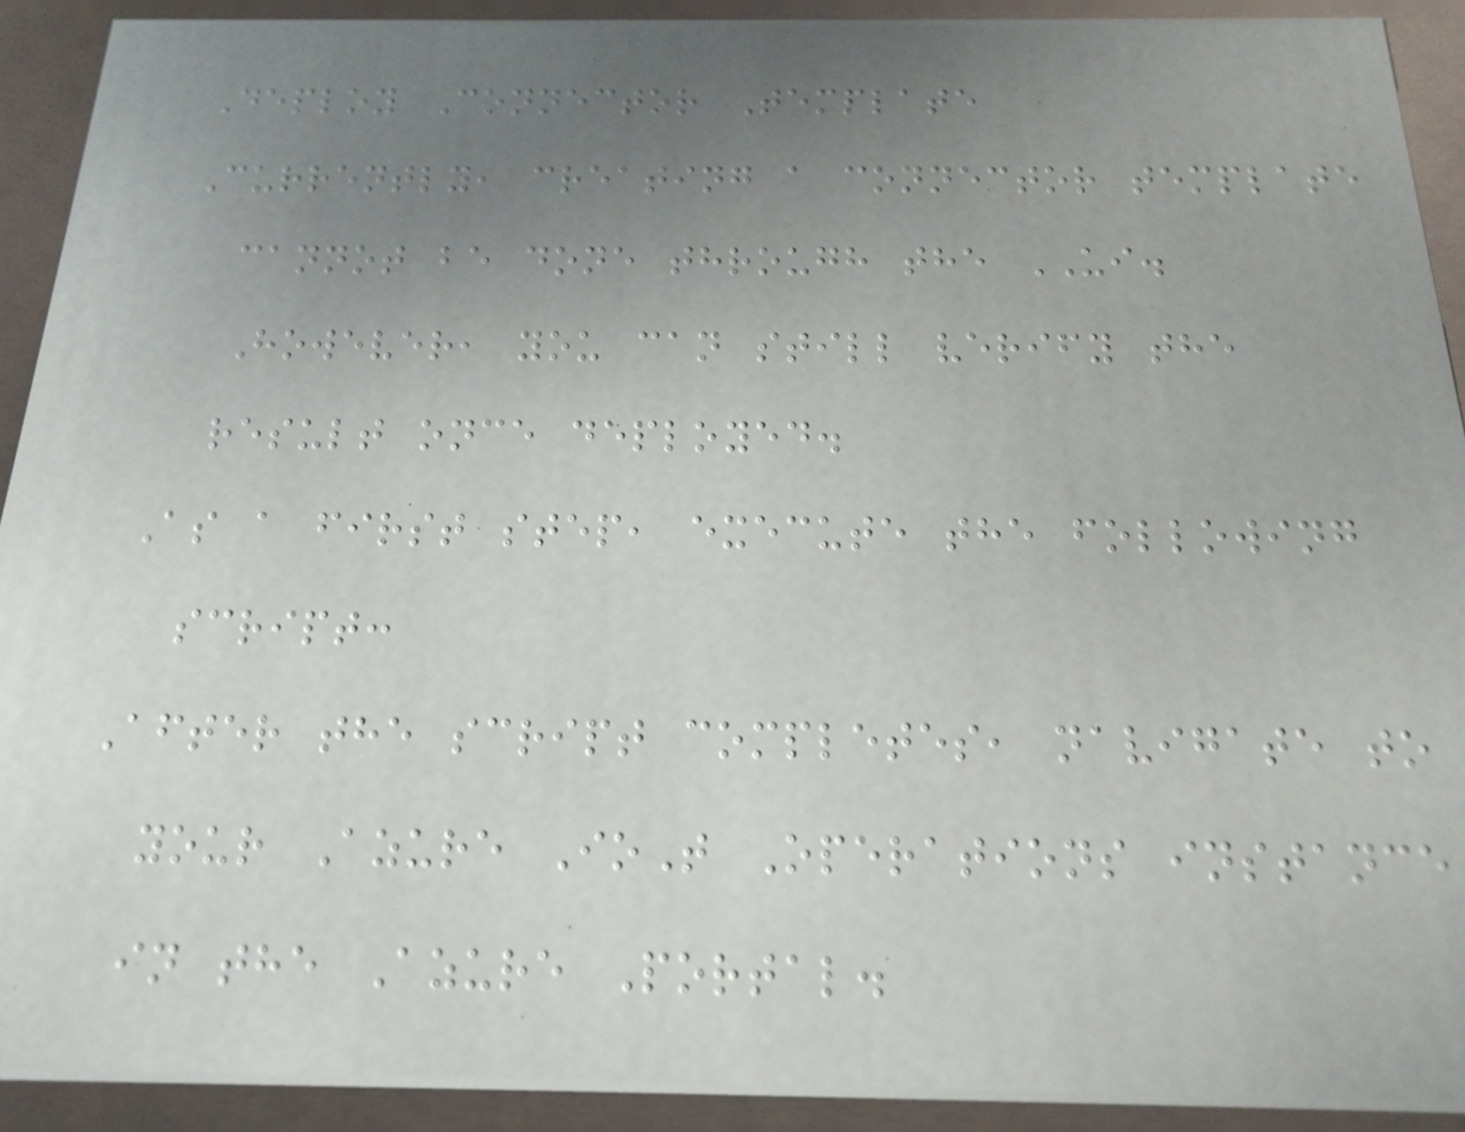Deploy Connector Template
Currently, creating a connector template
cannot be done through the UI.
However, you can still verify the
result once deployed.
As a first step, execute the following
script:
After the script completes, navigate to
your Azure IoT Operations instance
in the Azure Portal.
